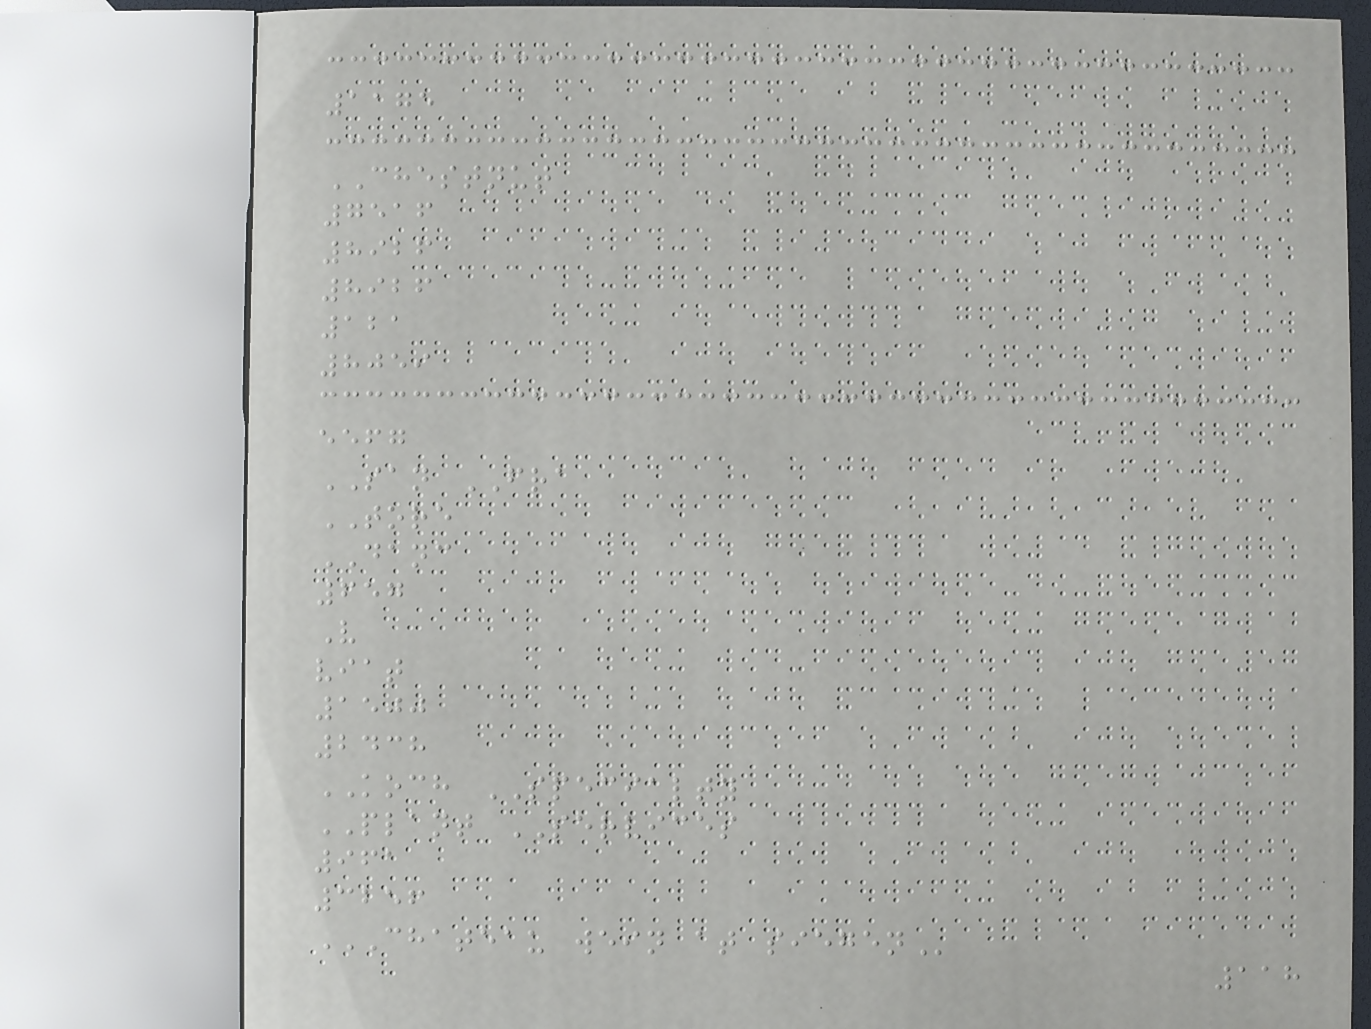1175
CHESTNUT
7516
8926
8926
121
8059
eefg
SAN FRA
TORE
DANC
657
V
viat
1500
2438
KOCH SPECIALTY
PLANT SERVICES
961
3256
CHATEAU WEIN AT SIEGEN
118
